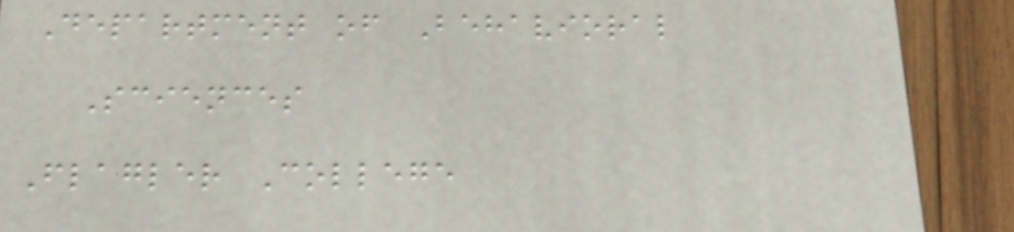Department of Behavioral
Sciences
Flagler College
